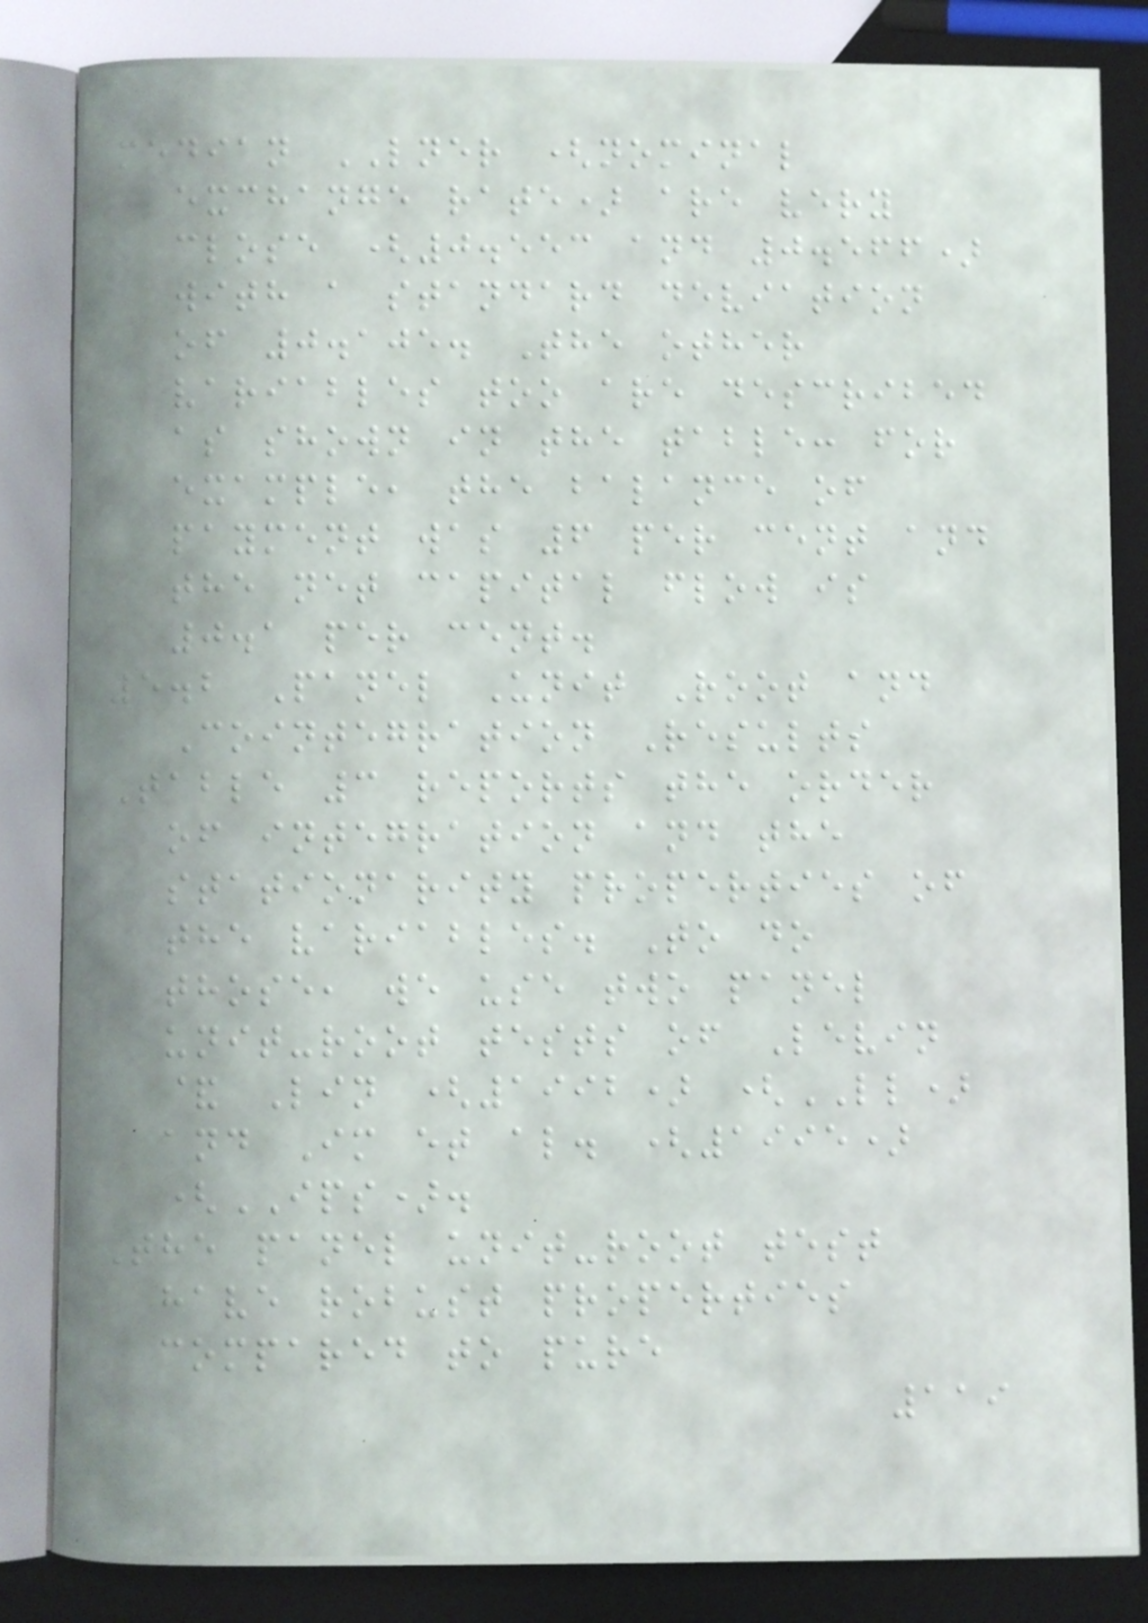median LNER (nominal
exchange rate) are very
close (0.553 and 0.566)
with a standard deviation
of 0.105. The other
variables too are described
as shown in the table: for
example, the balance of
payment was 6 per cent and
the net capital flow is
0.1 per cent.
5.2 Panel Unit Root and
Cointegration Results
Table 3 reports the order
of integration and the
stationarity properties of
the variables. To do
those, we use two panel
unit-root tests of Levin
& Lin (1992) (LL)
and Im et al. (1995)
(IPS).
The panel unit-root test
have robust properties
compared to pure
119
